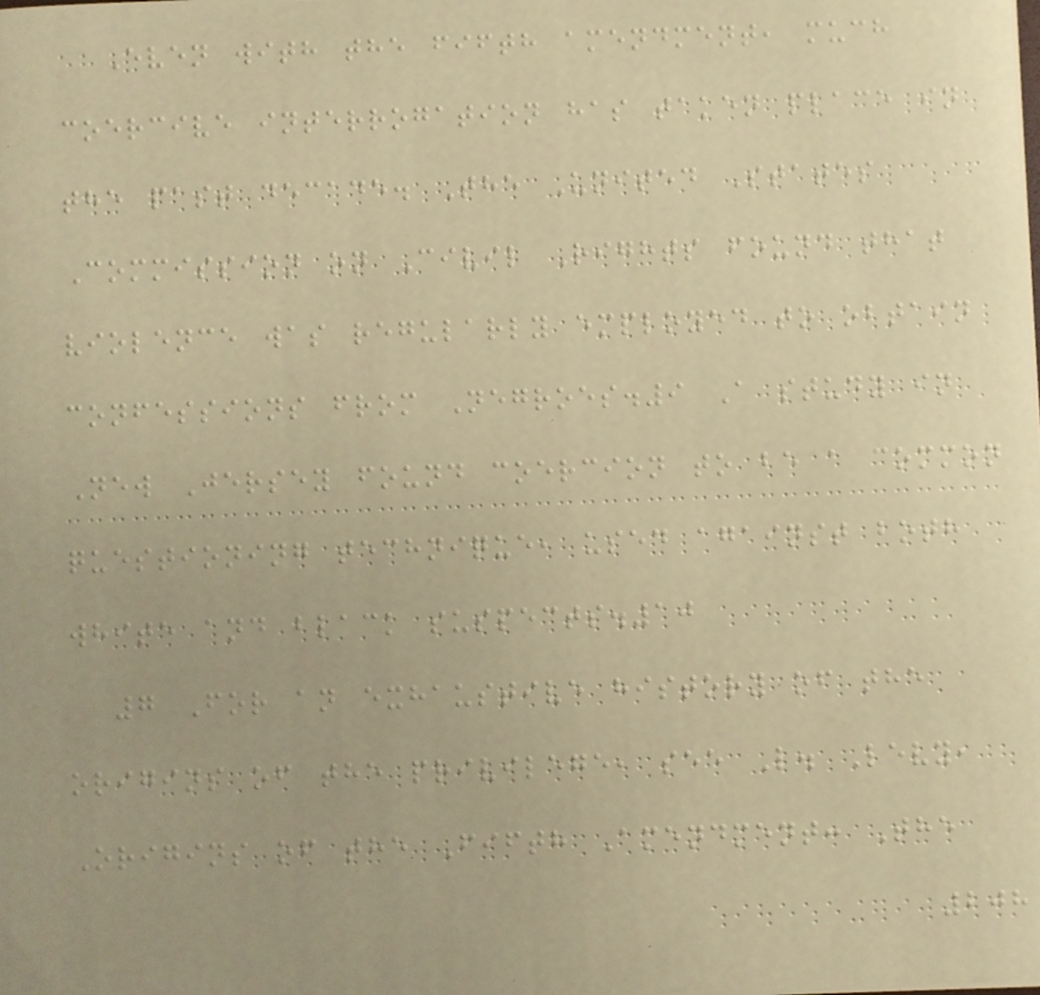Even with the fifth amendment, much
coercive interrogation has taken place in
the past decade. The United States
Commission on Civil Rights found that
violence was regularly employed to obtain
confessions from Negroes.9 A study in
New Jersey found coercion to be a common
questioning technique, used against both
white and black suspects.10
7 For an exhaustive history of the
origins of the privilege, see L. Levy,
Origins of the Fifth Amendment: The
208
